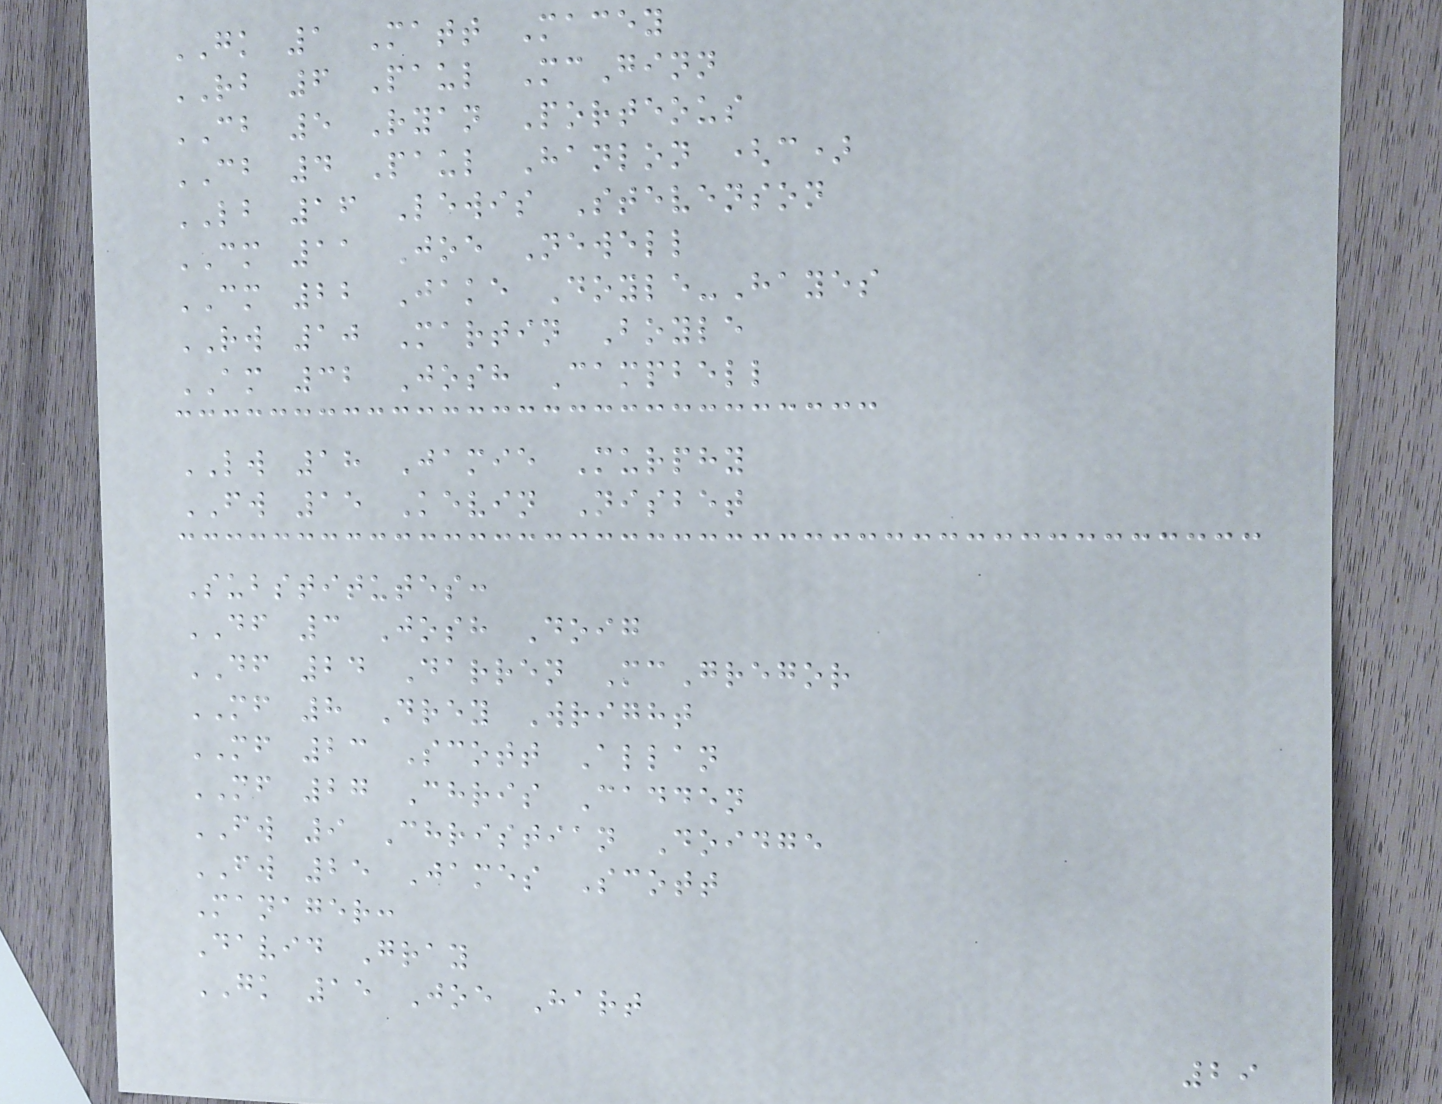GK 1 Matt Macey
RB 6 Paul McGinn
CB 5 Ryan Porteous
CB 4 Paul Hanlon (c)
LB 16 Lewis Stevenson
CM 11 Joe Newell
CM 22 Jake Doyle-Hayes
RW 10 Martin Boyle
AM 32 Josh Campbell
LW 18 Jamie Murphy
FW 15 Kevin Nisbet
Substitutes:
DF 3 Josh Doig
DF 24 Darren McGregor
MF 8 Drey Wright
MF 23 Scott Allan
MF 27 Chris Cadden
FW 9 Christian Doidge
FW 25 James Scott
Manager:
David Gray
GK 15 Joe Hart
29
